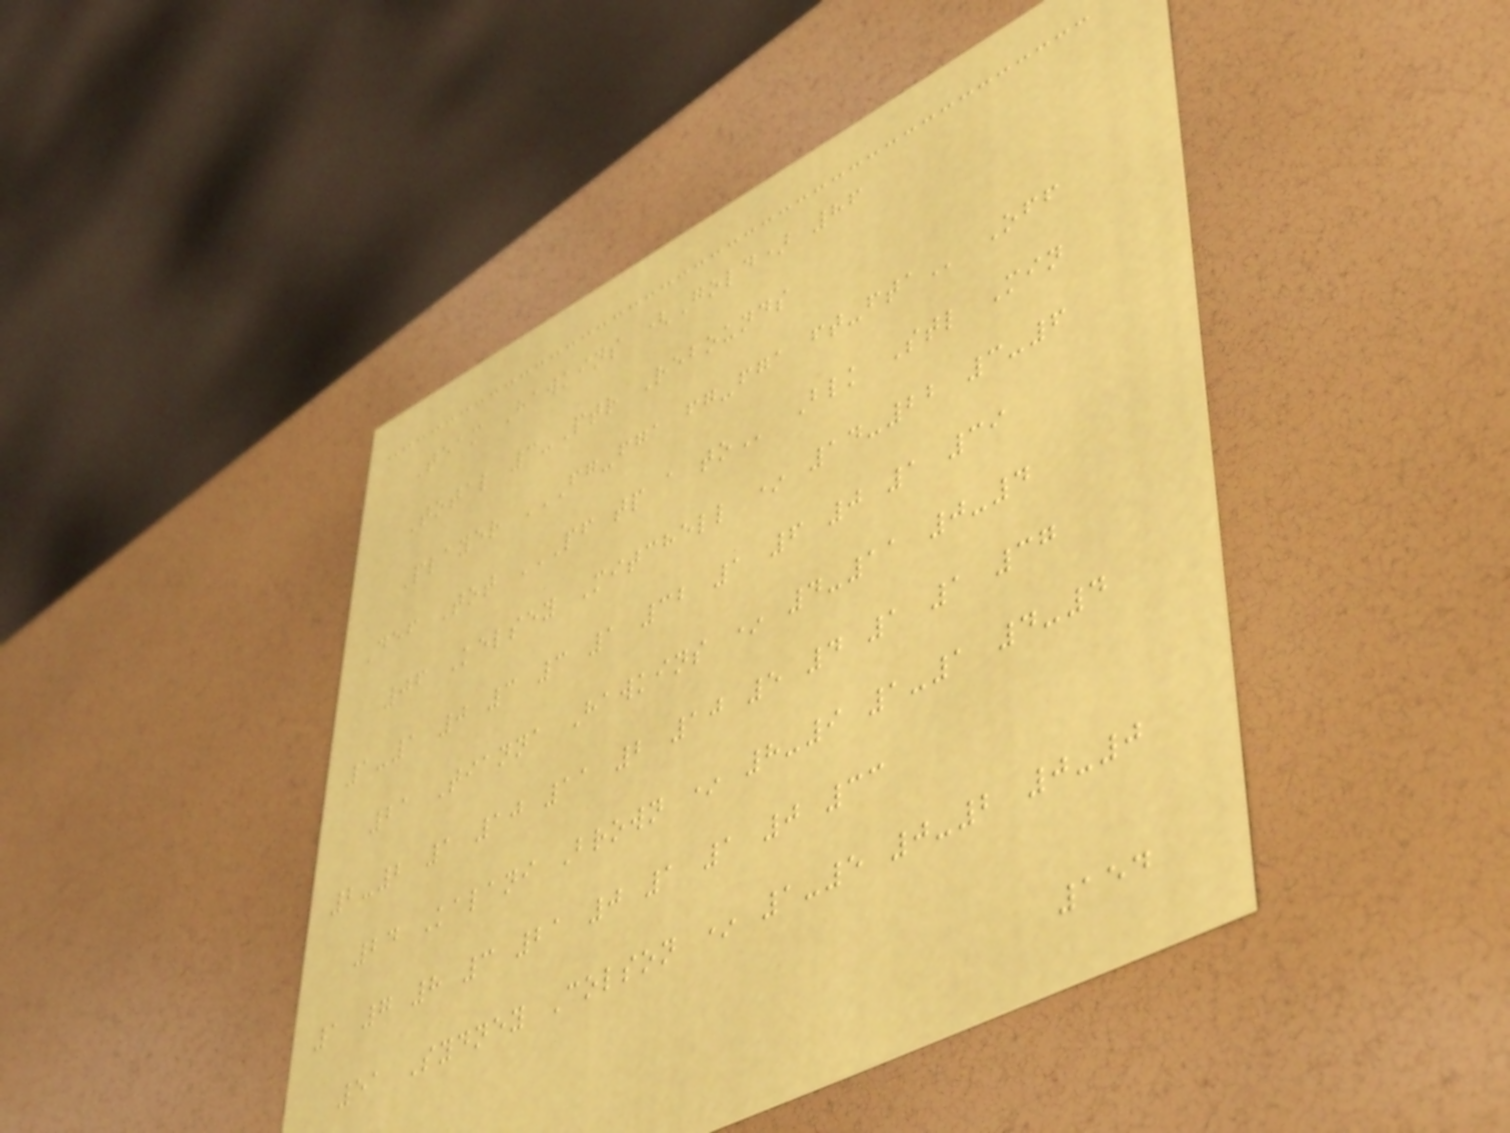Team Hawkins (Gold) 86
Total 3-Ptr Rebounds
Player FG-FGA FG-FGA FT-FTA Off
Def Tot PF TP A TO Blk Stl Min
06 Kelsey Mitchell * 14-22 3-6
1-1 0 3 3 1 32 1 6 0 1 39
21 Tianna Hawkins * 4-11 0-4
2-2 1 10 11 2 10 5 4 1 1 37
24 Kalani Brown * 8-9 1-1 4-4
1 7 8 3 21 0 1 1 0 33
51 Sydney Colson * 1-5 0-2 0-0
154
